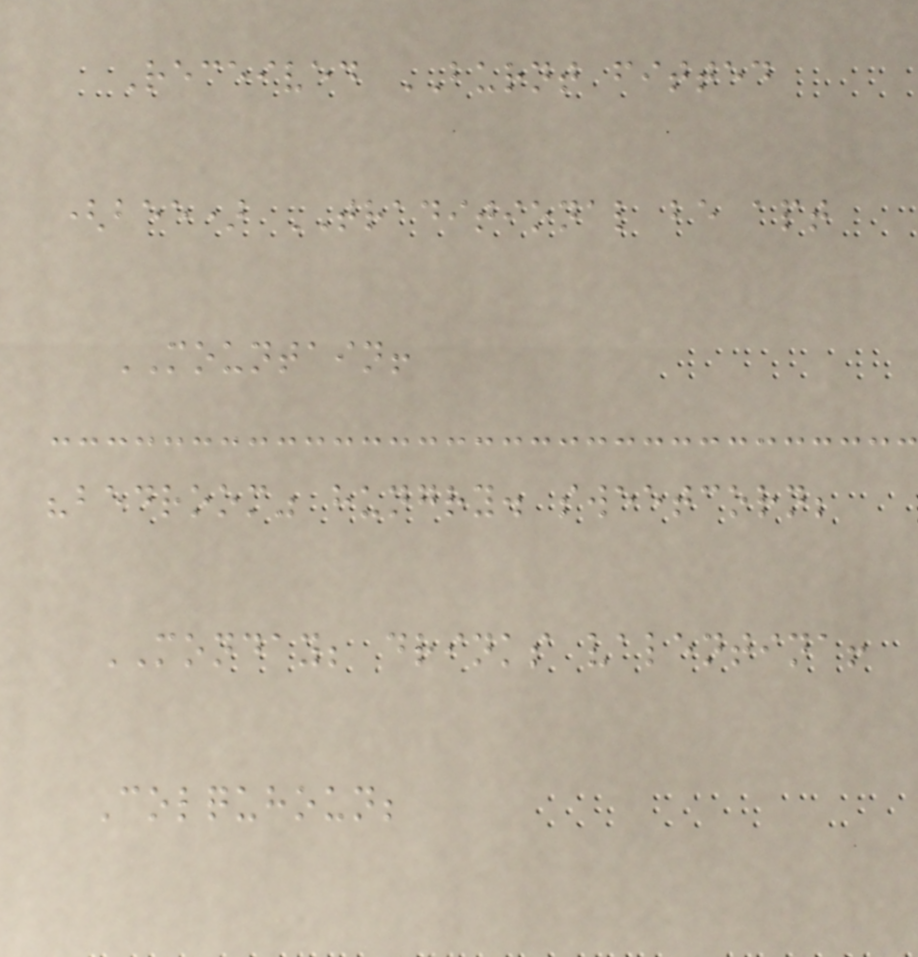Received BURNT fitted
(bee) TRADITIONAL be apt
MOUNTAIN!
"bedroom" hungry. sweetcorn;
MONDAY; drinks valentina!
Colquhoun;
